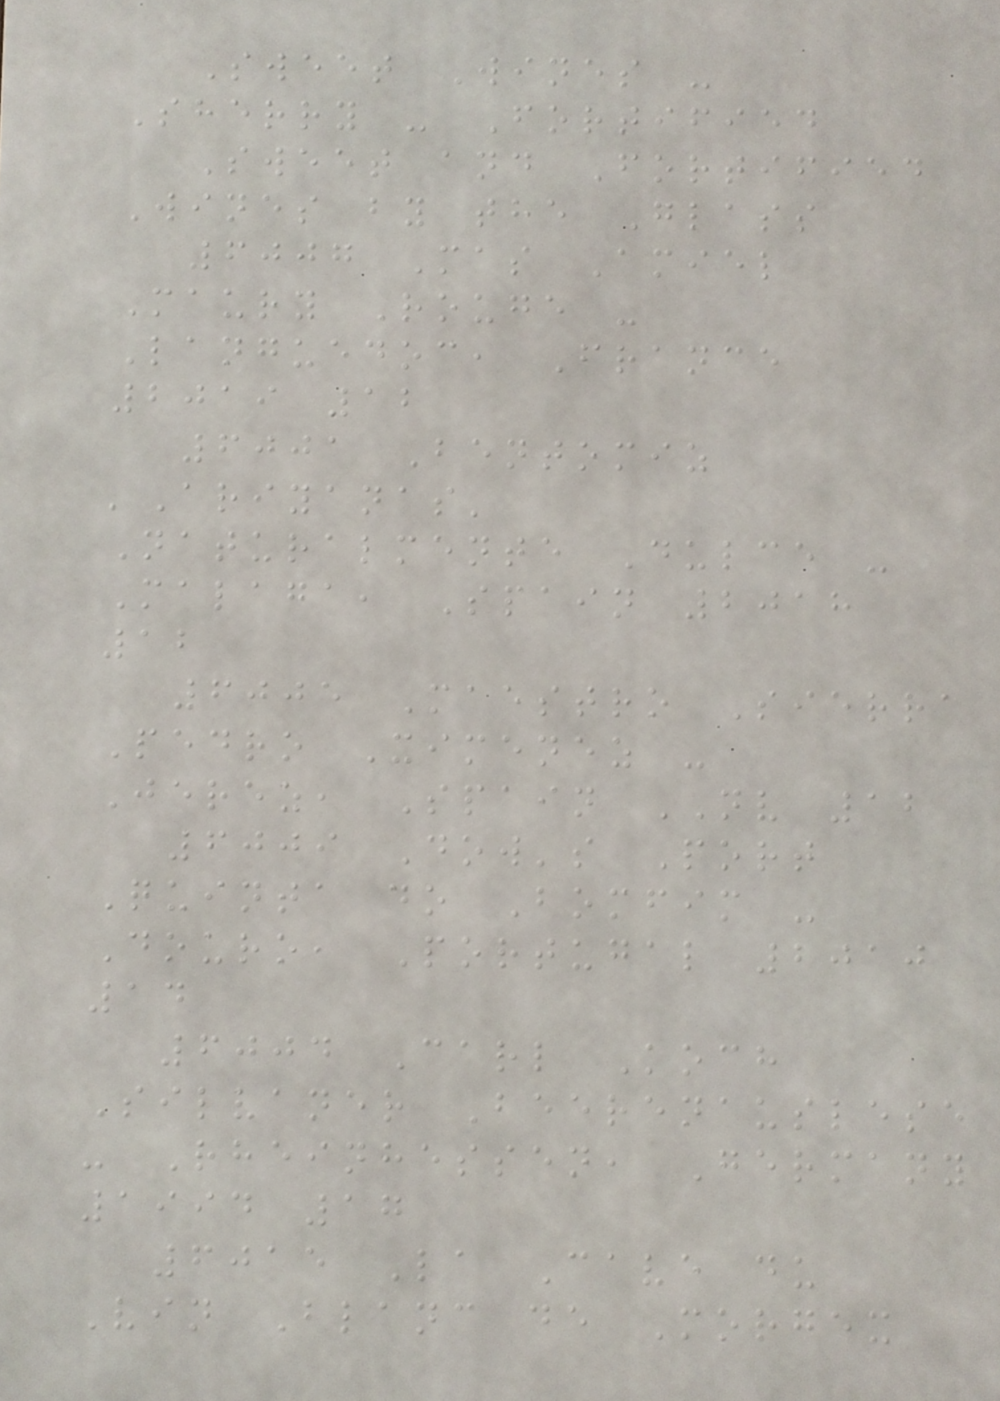Sweet Wines -
Sherry - Fortified
Sweet and Fortified
Wines by the Glass
6007 Mas Amiel
Maury Rouge -
Languedoc, France
2019 12
6001 Bentomiz
'Ariyanas'
Naturalmente Dulce -
Malaga, Spain 2018
12
6005 Maestro Sierra
Pedro Ximenez -
Jerez, Spain NV 12
6009 Dow's Port
Quinta do Bomfim -
Douro, Portugal 2010
14
6004 Carl Koch
Silvaner Beerenauslese
- Rheinhessen, Germany
1994 17
6015 La Cave du
Vin Blanc de Morgex
